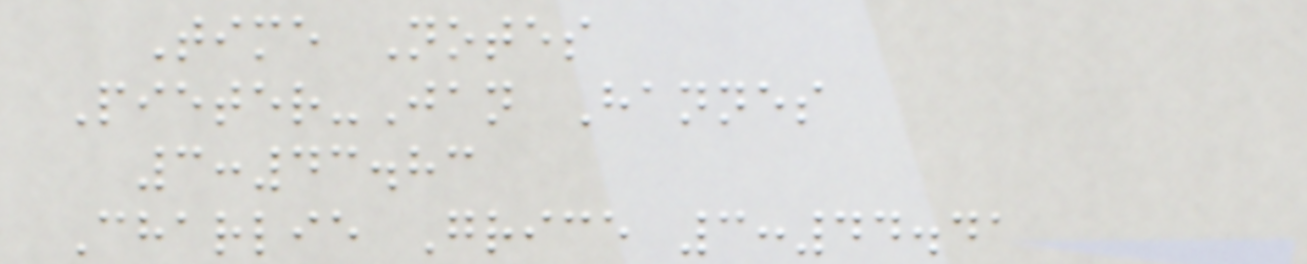Time Notes
Pieter-Jan Hannes
3:43.83
Charlie Grice 3:44.41
